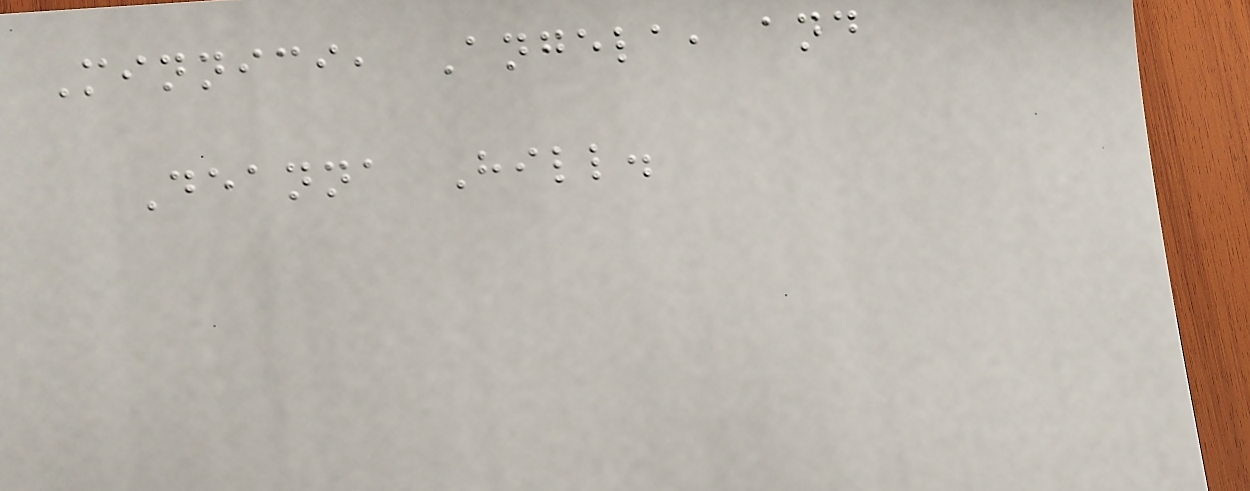Minnici, Angela, and
Deanna Hill.
